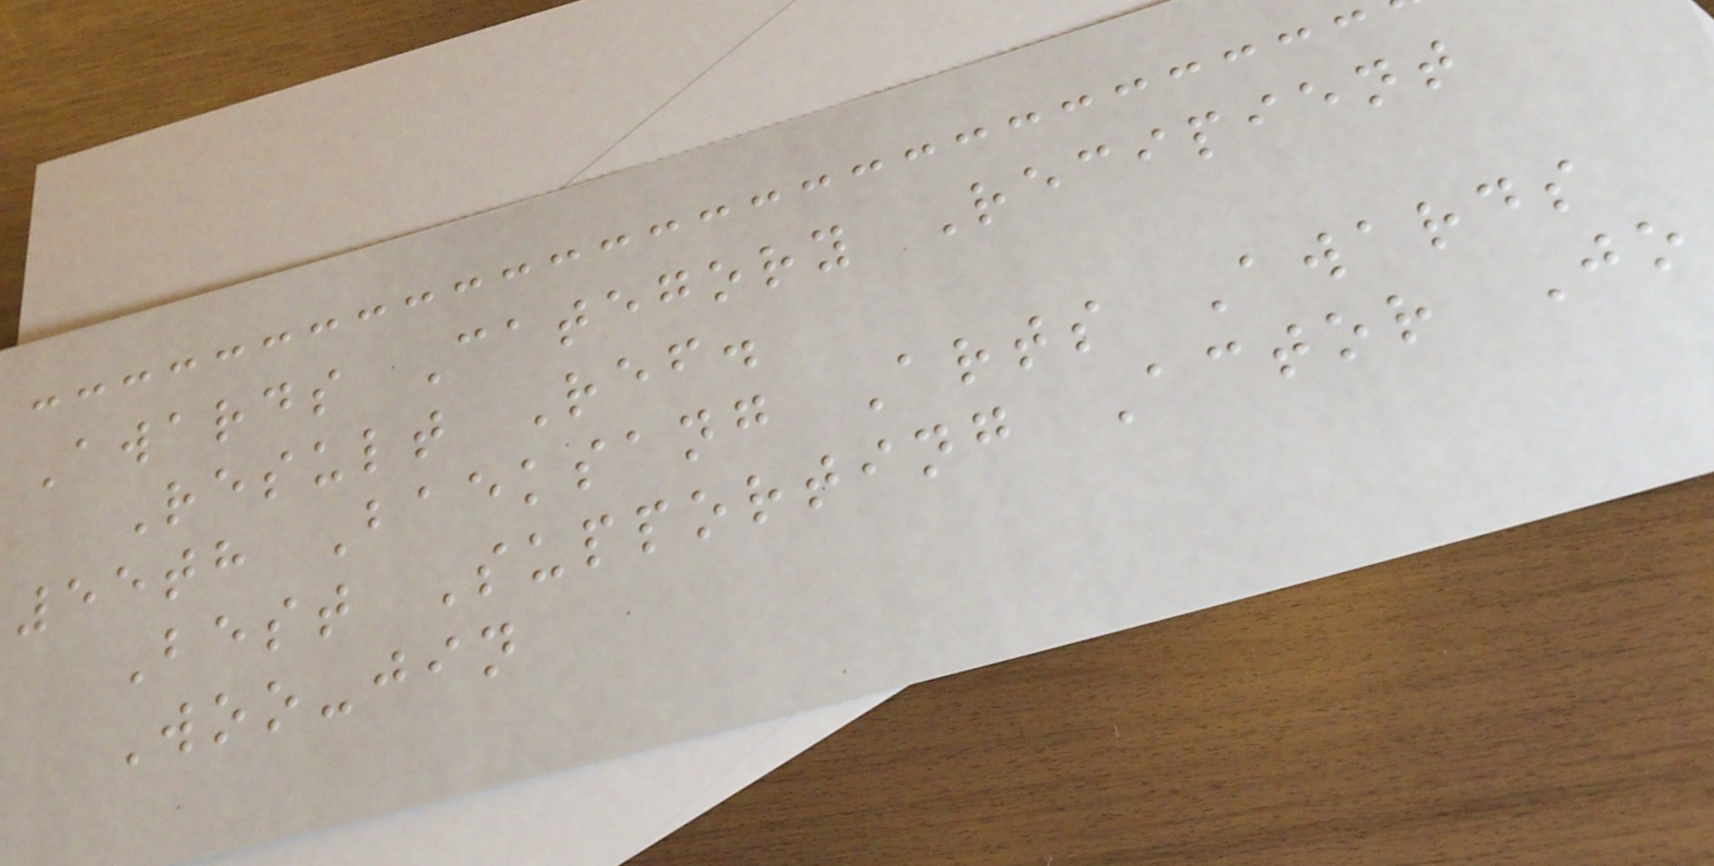Awards Category Recipient
Result Ref.
55th Baeksang Arts Awards
Best Supporting Actor Jo
Woo-jin
